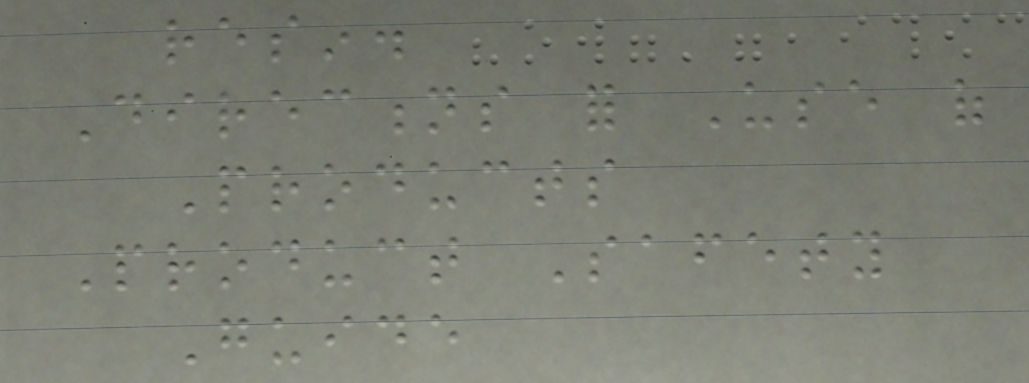resin.
Directions for Use of
Products
Product Safety
Guide
